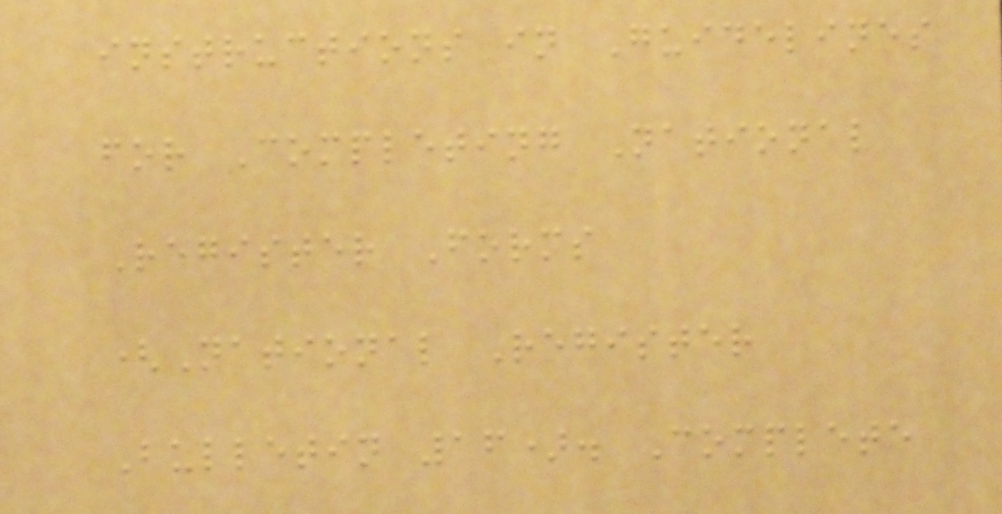instructions in Guidelines
for Completing National
Register Forms
(National Register
Bulletin 16). Complete
